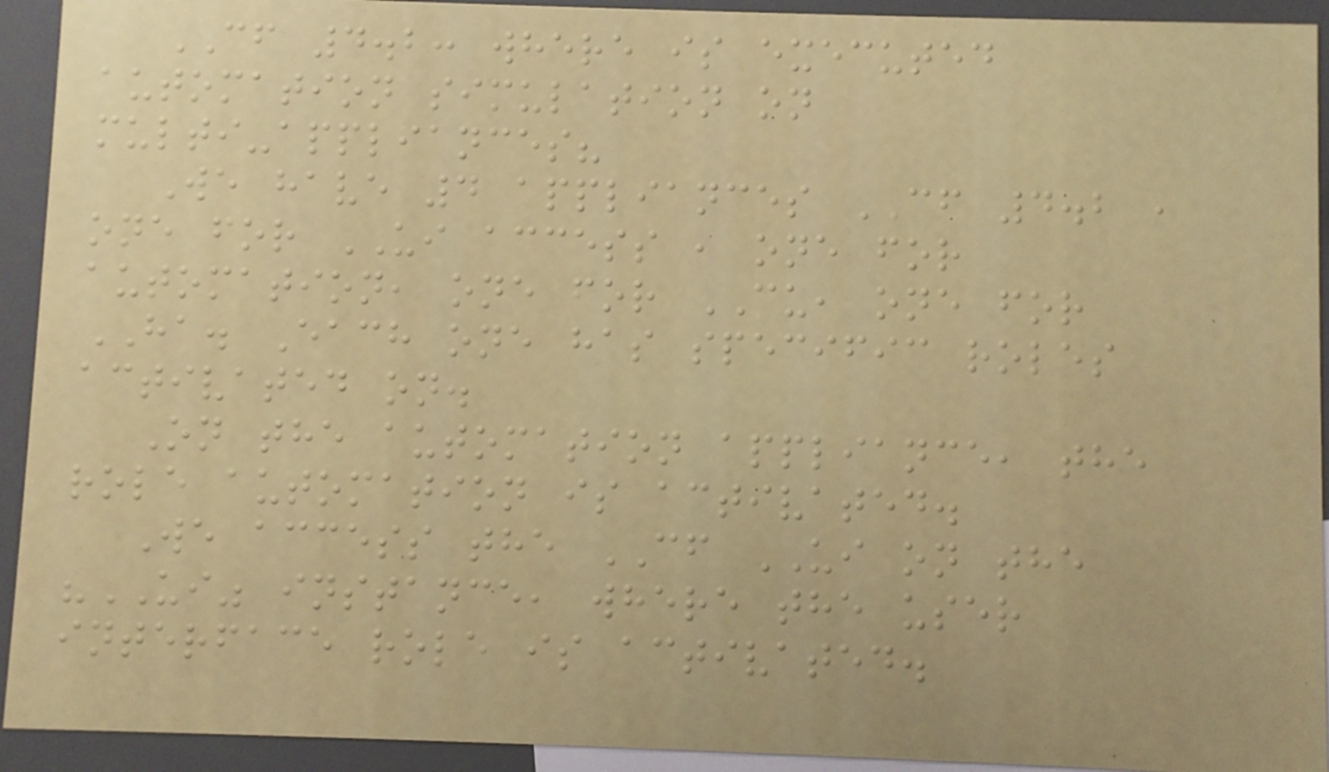CF 4.2: where is executed
automation simulation on
multi-appliances?
We have 4 appliances CF 4.2 ,
one for UI access , one for
automation, one for CU, one for
HA. Each one has specific roles
activated on.
On the automation appliance, the
role automation is activated.
We access the CF UI on the
"UI" instance, where the user
interface role is activated.
